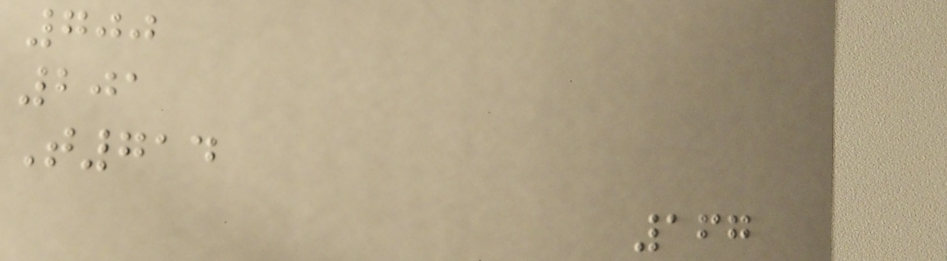700
201
T714
167
